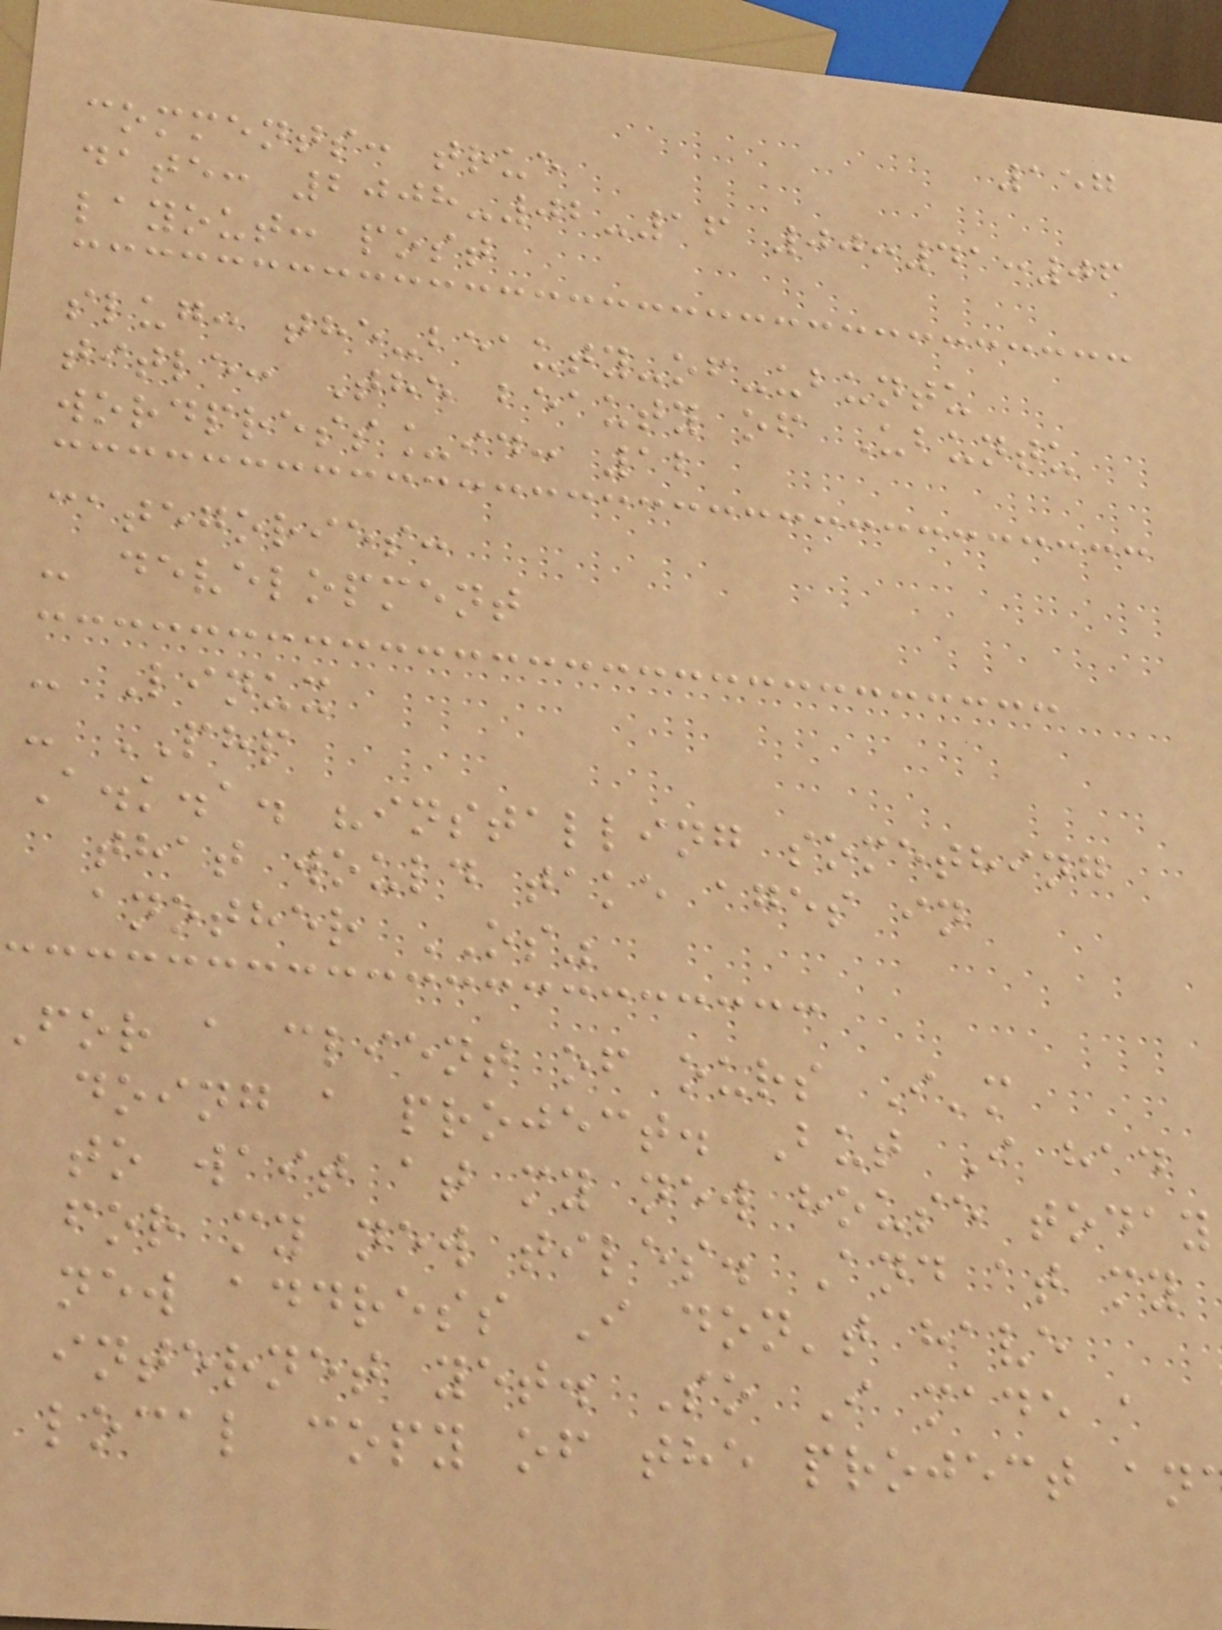157
comments: true
date: 2008-02-16 00:41:06
layout: post
slug: the-beauty-of-ubuntu
title: The beauty of Ubuntu
wordpress_id: 12
categories:
- development
- Linux
- PHP
A.k.a. "installing something
that would take ages in
another OS"
for a client of ours I'm
doing a project. But I had
to wait at my new house today
for my new tiles. And at my
new address I don't have
internet yet. So I made a
local copy of the project an
